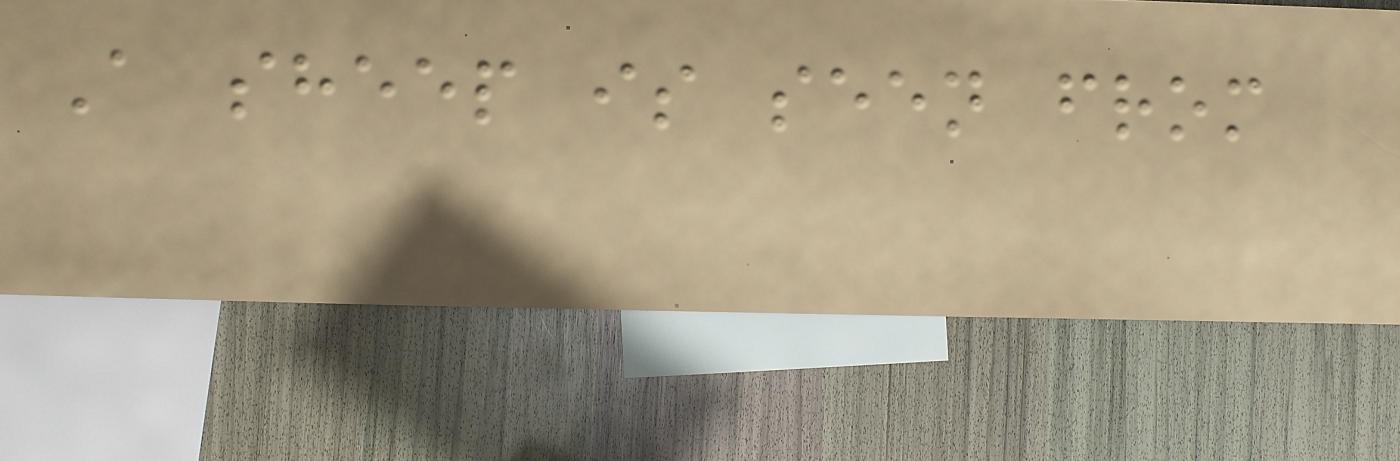A sheep is seen from
